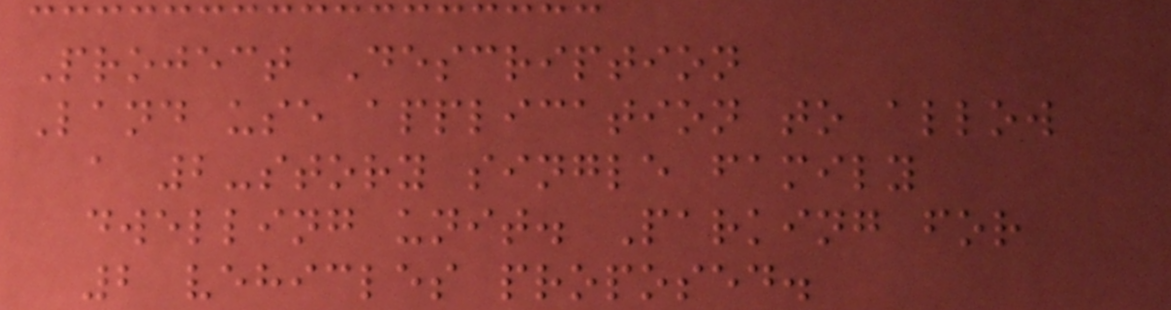Project Description
Land use application to allow
a 2-story single family
dwelling unit. Parking for
2 vehicles proposed.
